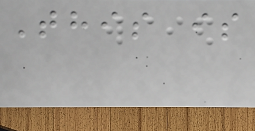This is
